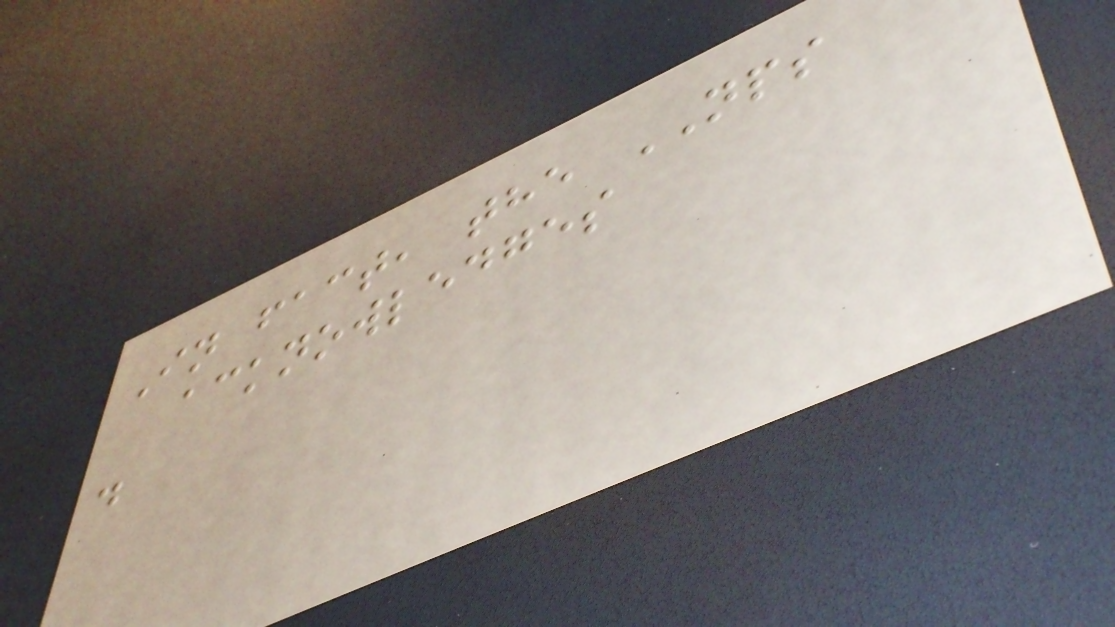In fact, the NPS
acknowledges
.
